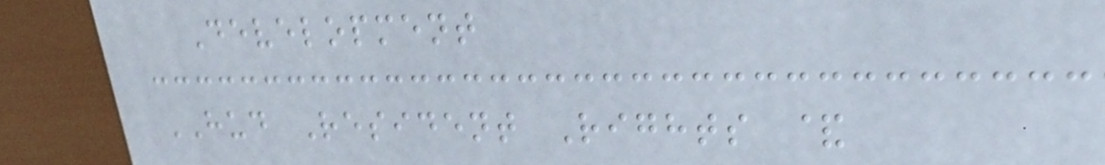Development
HUD Resident Rights &
